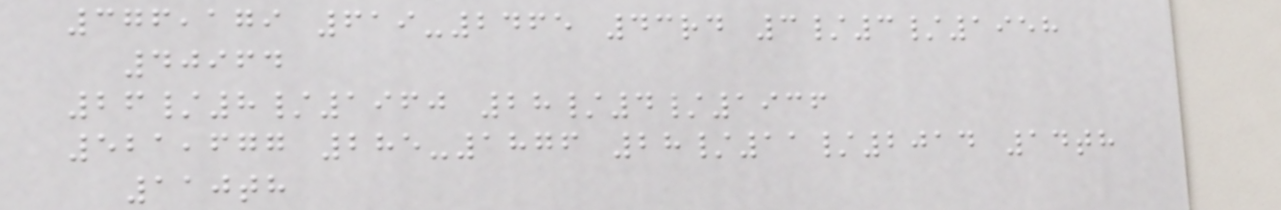376,179 619-2465 43rd 3/3/1958
40964
26/8/1960 28/4/1936
521,677 285-1876 28/11/2014 14th
110th
